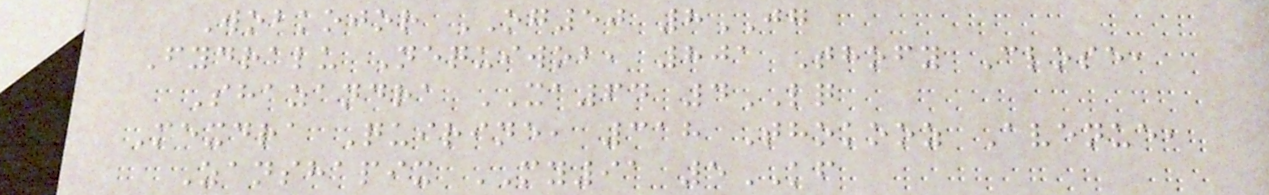Wobkojor OG50 8JG
Fydralu Nequiwob, 801 Thofy Close,
Shazandra XA64 4LQ
Mexdra Quirine, 318 Thokooz Avenue,
Zanshapix MY91 5KF
